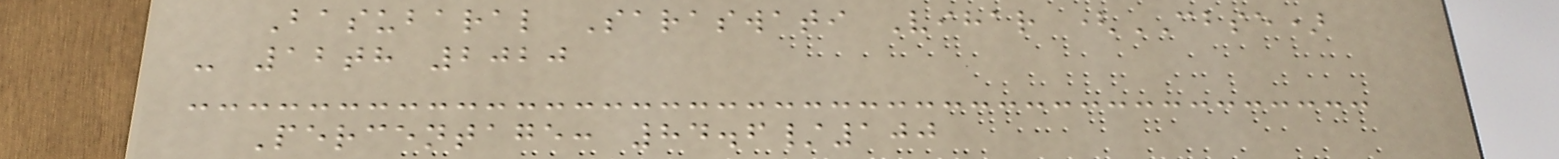Basubaral Saraswati Vihar (CBSE)
- 12th 2020
Percentage: 84.6/100
